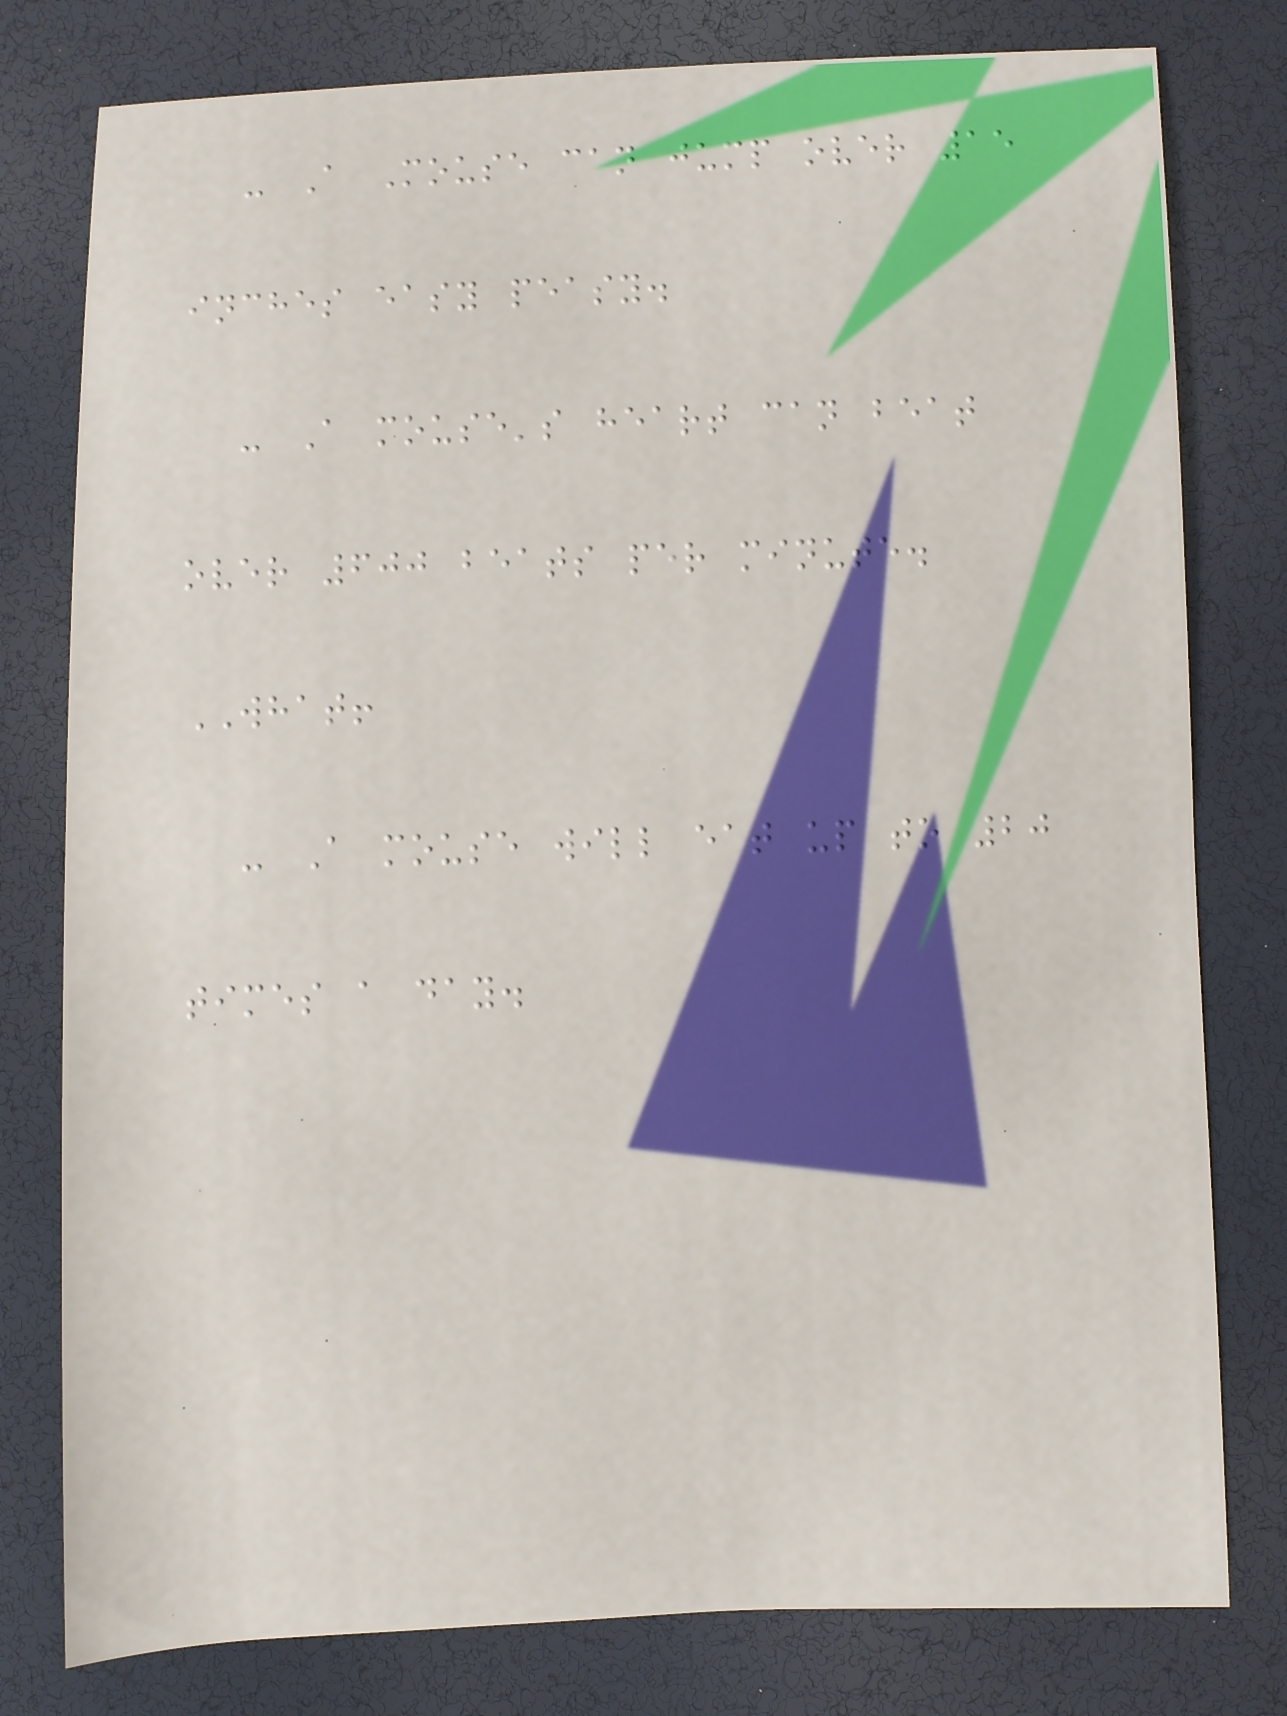- A Mouse can jump over 15
inches easy peasy.
- A mouse's heart can beat
over 600 beats per minute.
WHAT!
- A mouse will eat up to 20
times a day.
